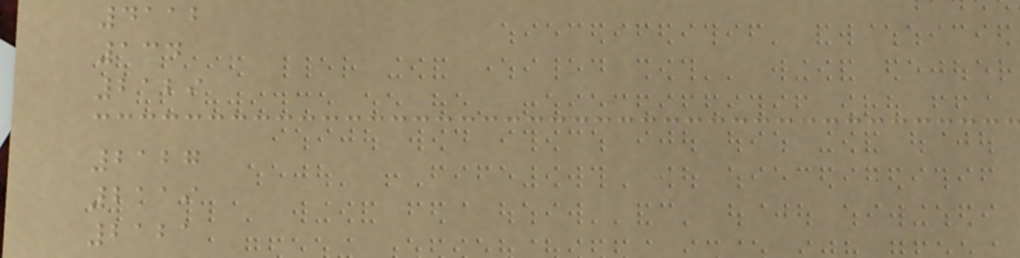4112
134
2129
2127
2119
2121
